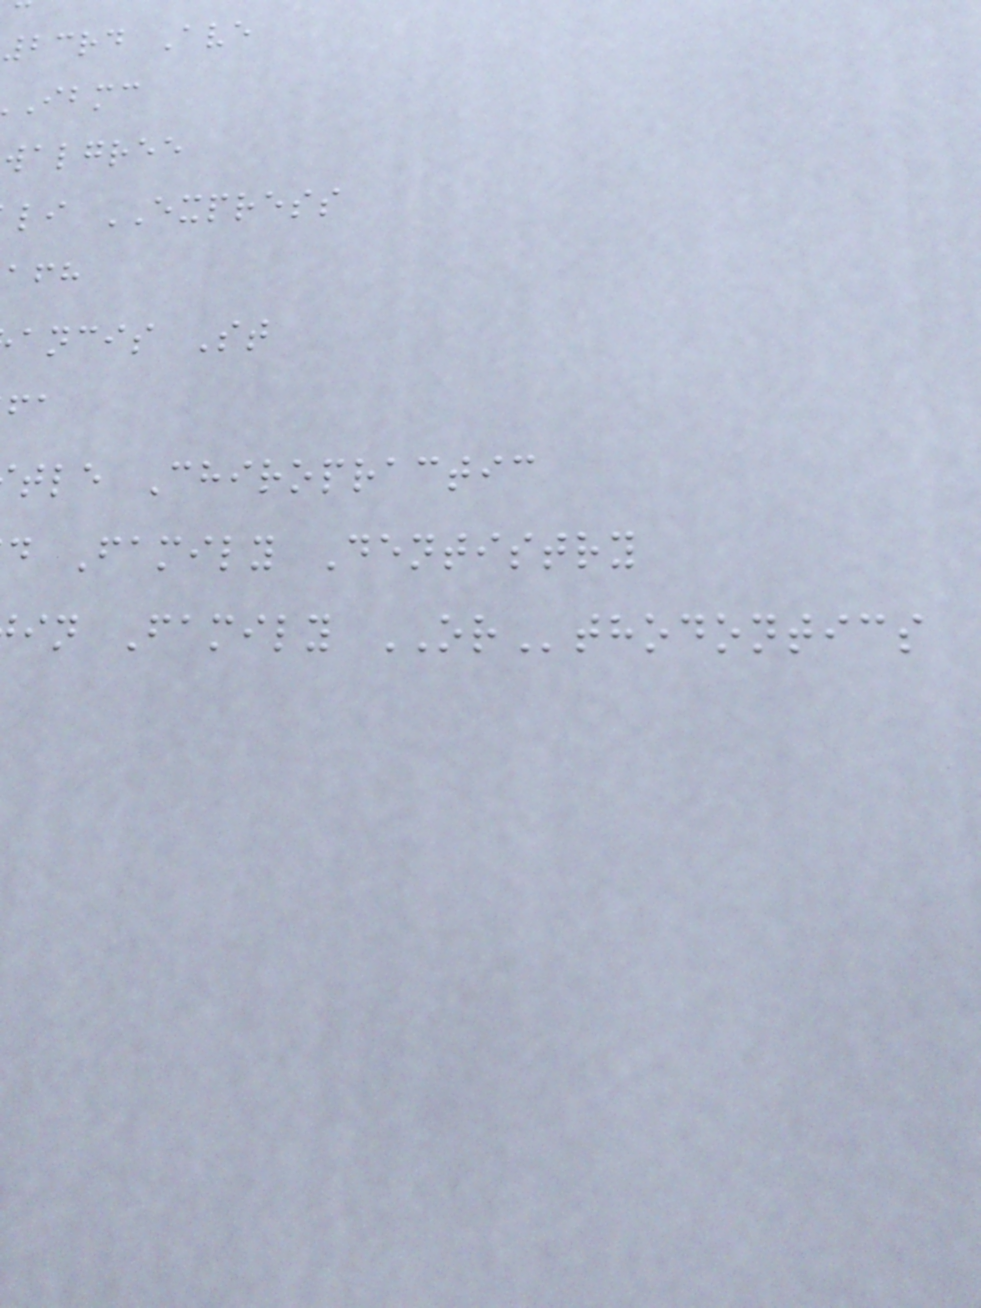23rd Ave
ibmc
walgree
li EXPRESS
ancis St
tle Chiropractic
d Family Dentistry
in Family ORthodontics
